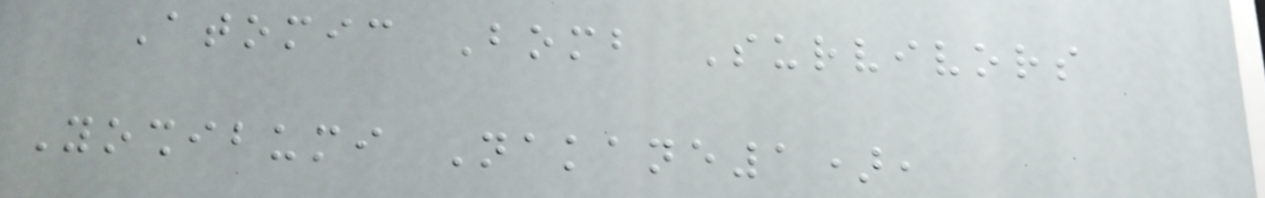Atomic Bomb Survivors
Yoshibumi Nakane1),
